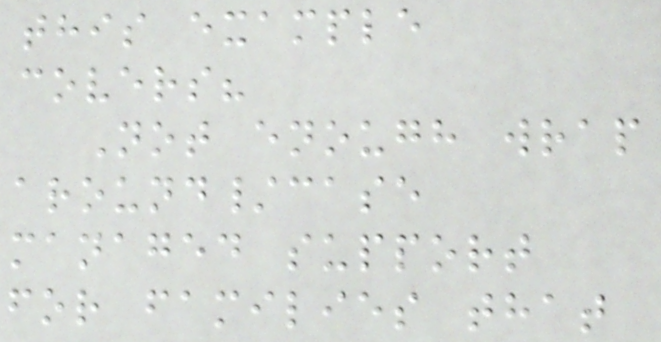this example
covers?
Not enough wrap
around/case
managed support
for families that
